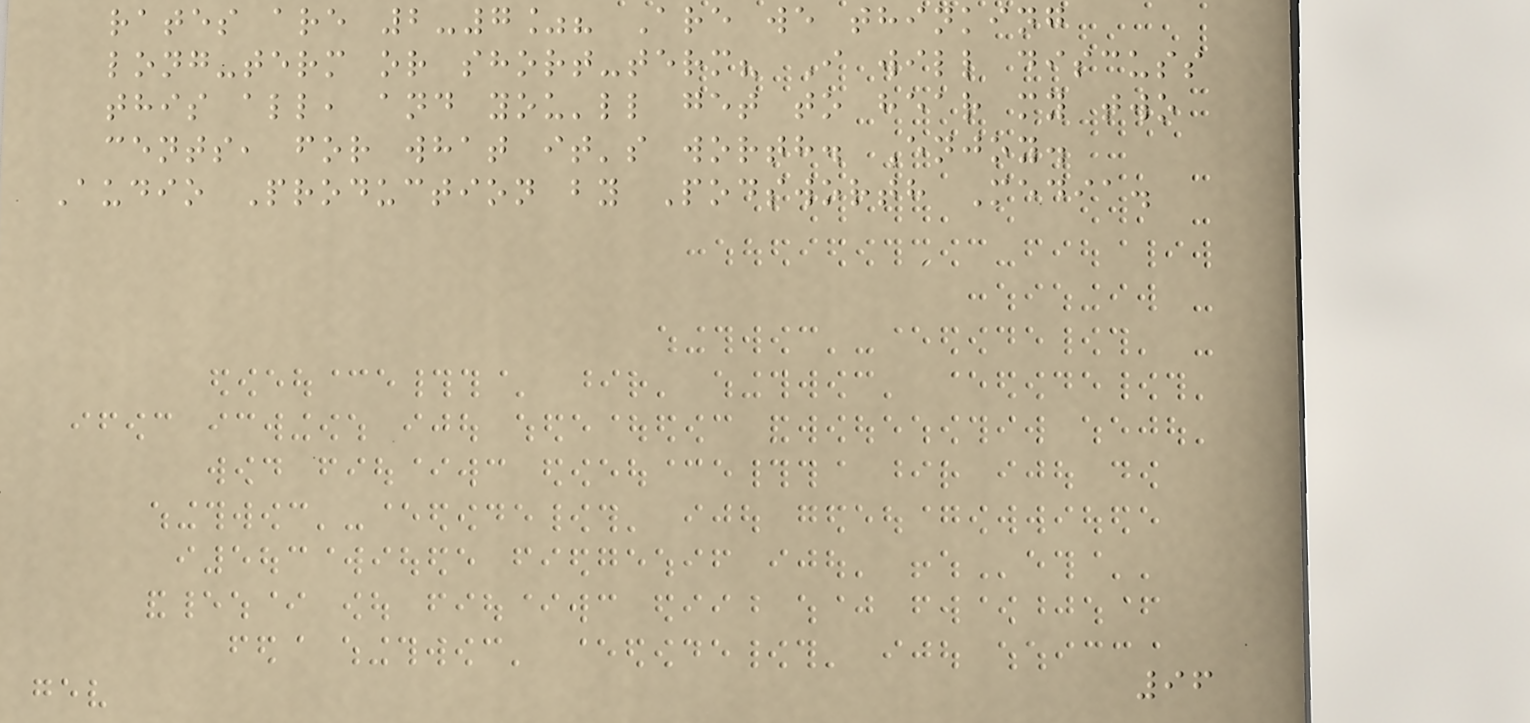rates are 2-7%? Are we thinking
long-term or short-term? I will discuss
this all, and you'll get to hear my two
cents, for what it's worth. Enjoy.
Audio Production by Podsworth Media.
96
